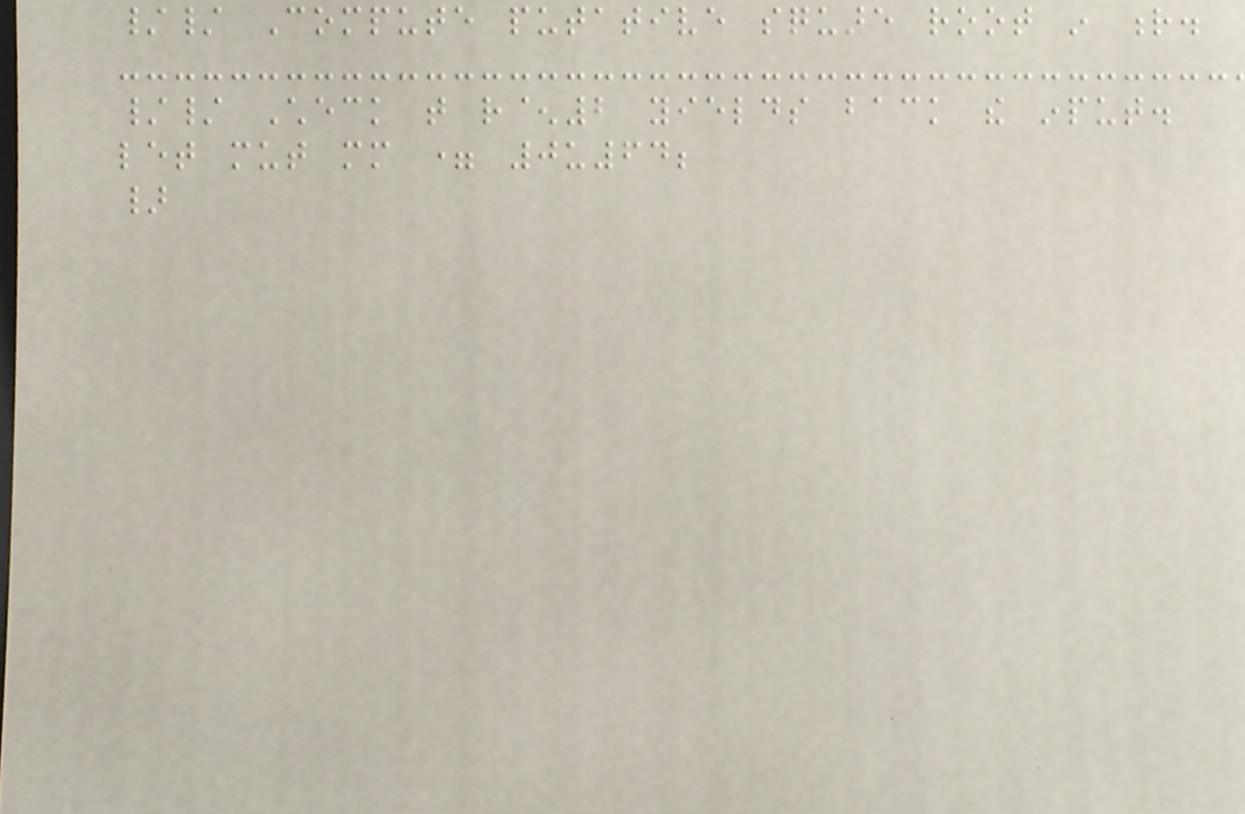// Compute putative square root in r.
// Check that r^2 yields back the input.
let mut mm = 0u64;
}
